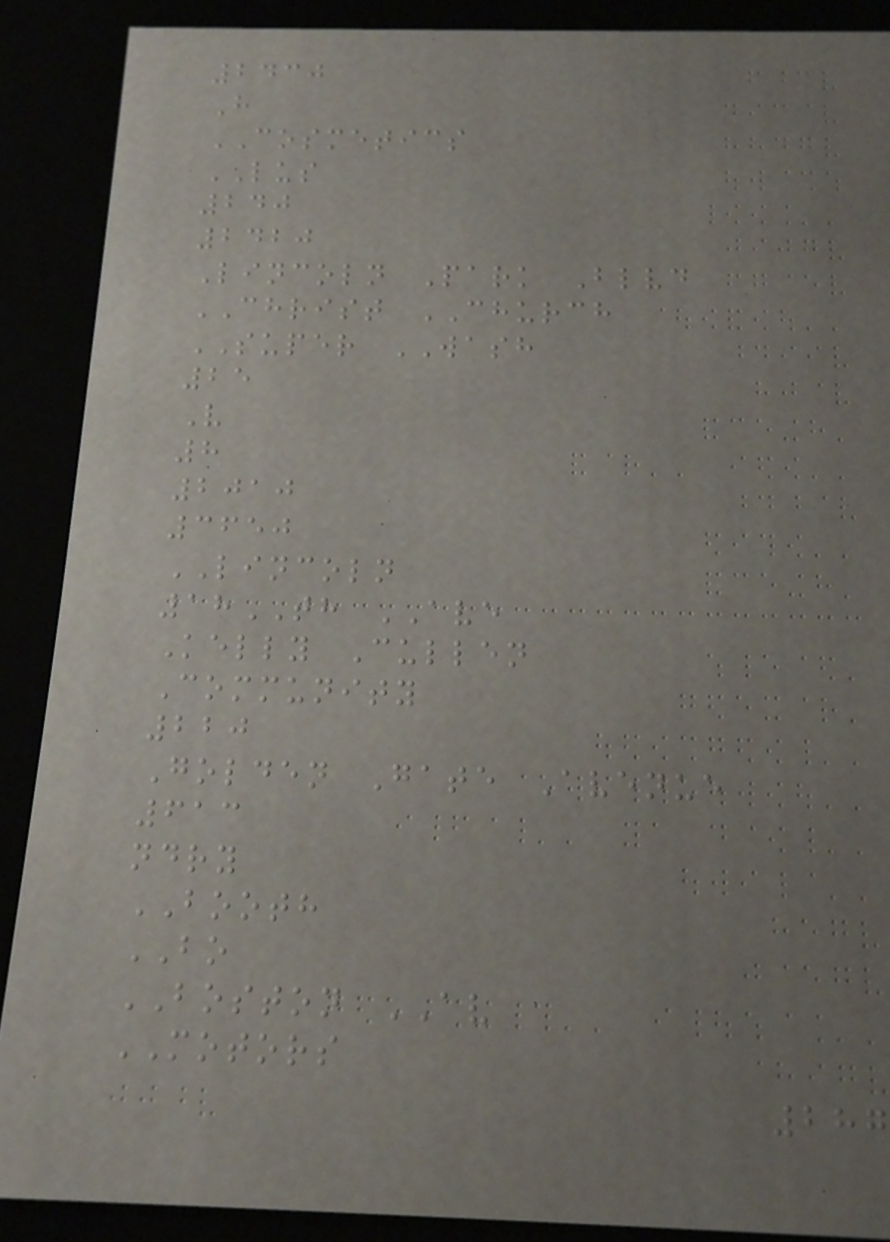2430
H
COSMETICS
LUS
240
2420
Lincoln Park Blvd
CHRIST CHURCH
SUPER WASH
25
V
8
2010
3650
LINCOLN
18TH AVE
Kelly Cullen
Community
220
Golden Gate Avenue
613
ndry
BOOTH
BO
BOSTON AV
MOTORS
287
